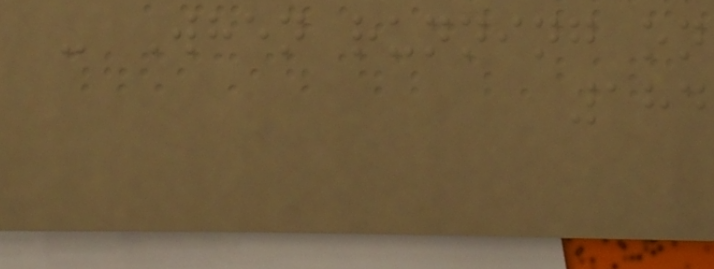- When running on
184
